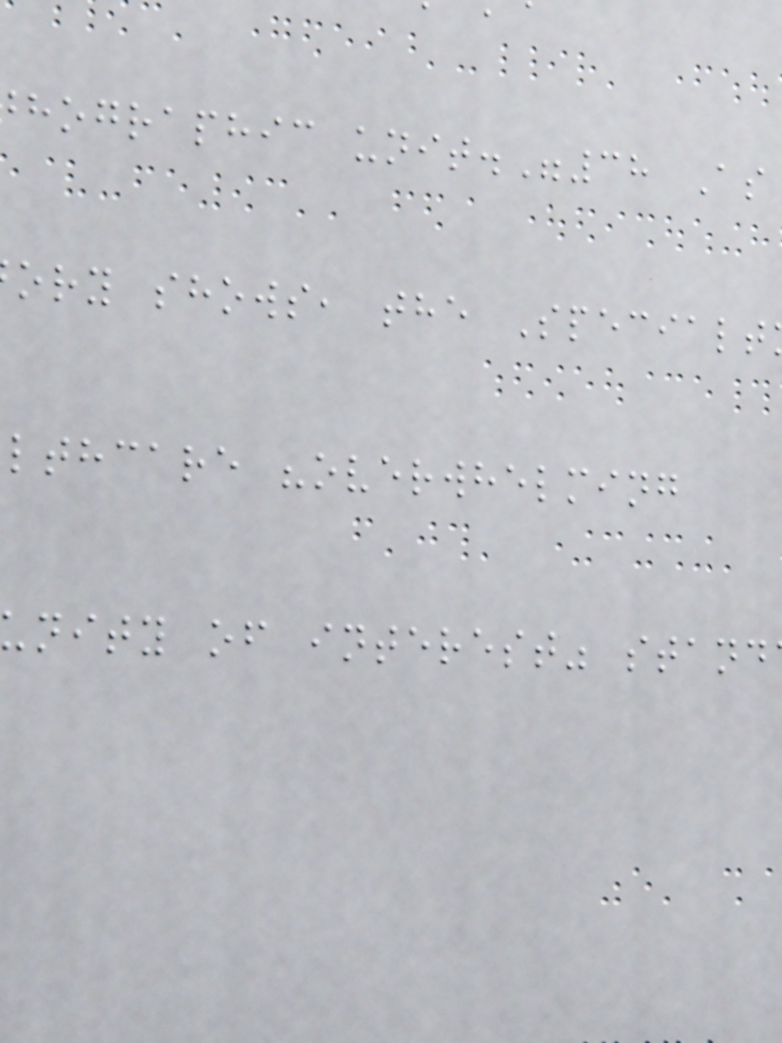hographic unit."38 As
ory shows, the Specialt
lthcare "overwhelming
nity of interest" stand
